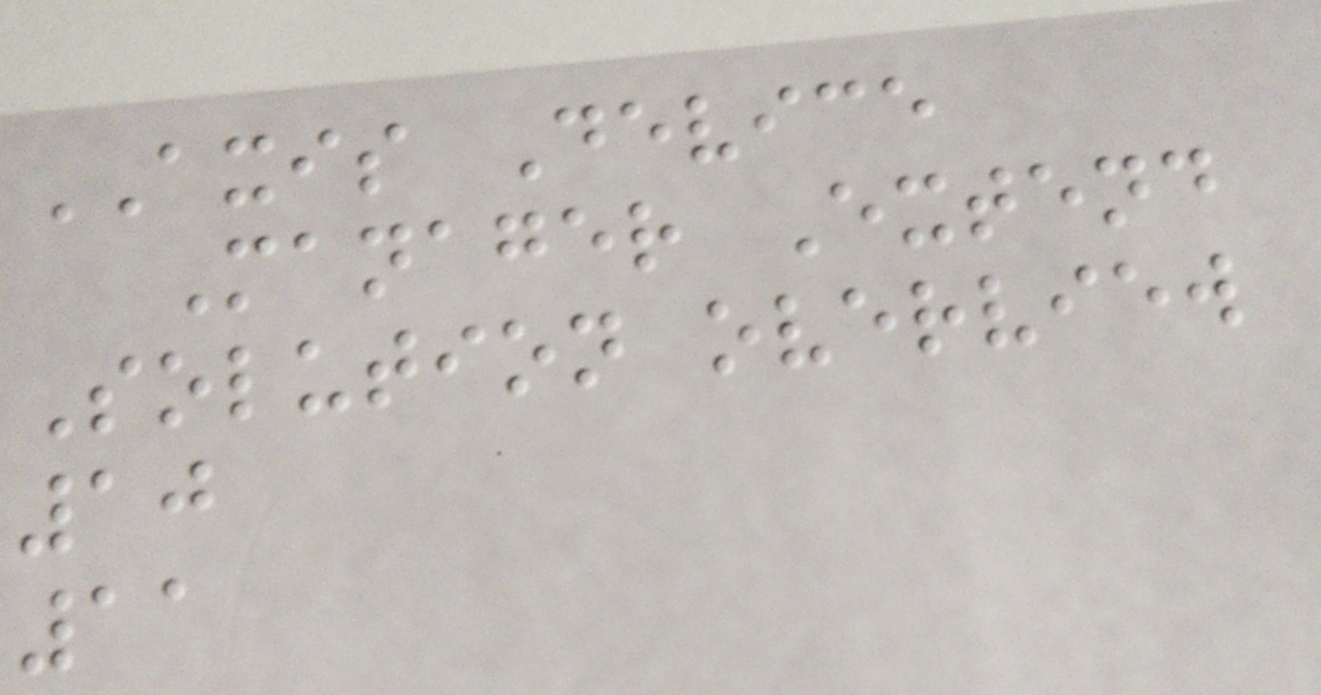AXIS Device
Manager Extend
Solution overview
10
11
